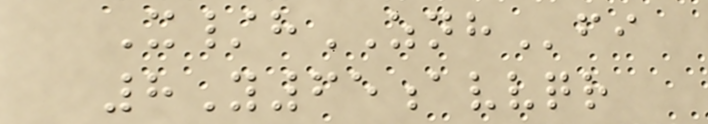X/hZNHfi
8Y65avvqr
